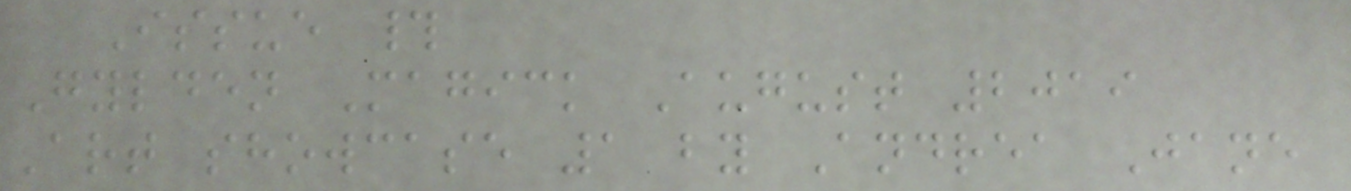Issue #
Gylden Magick August 2019
Art showcase 1 by Andrea Jane
